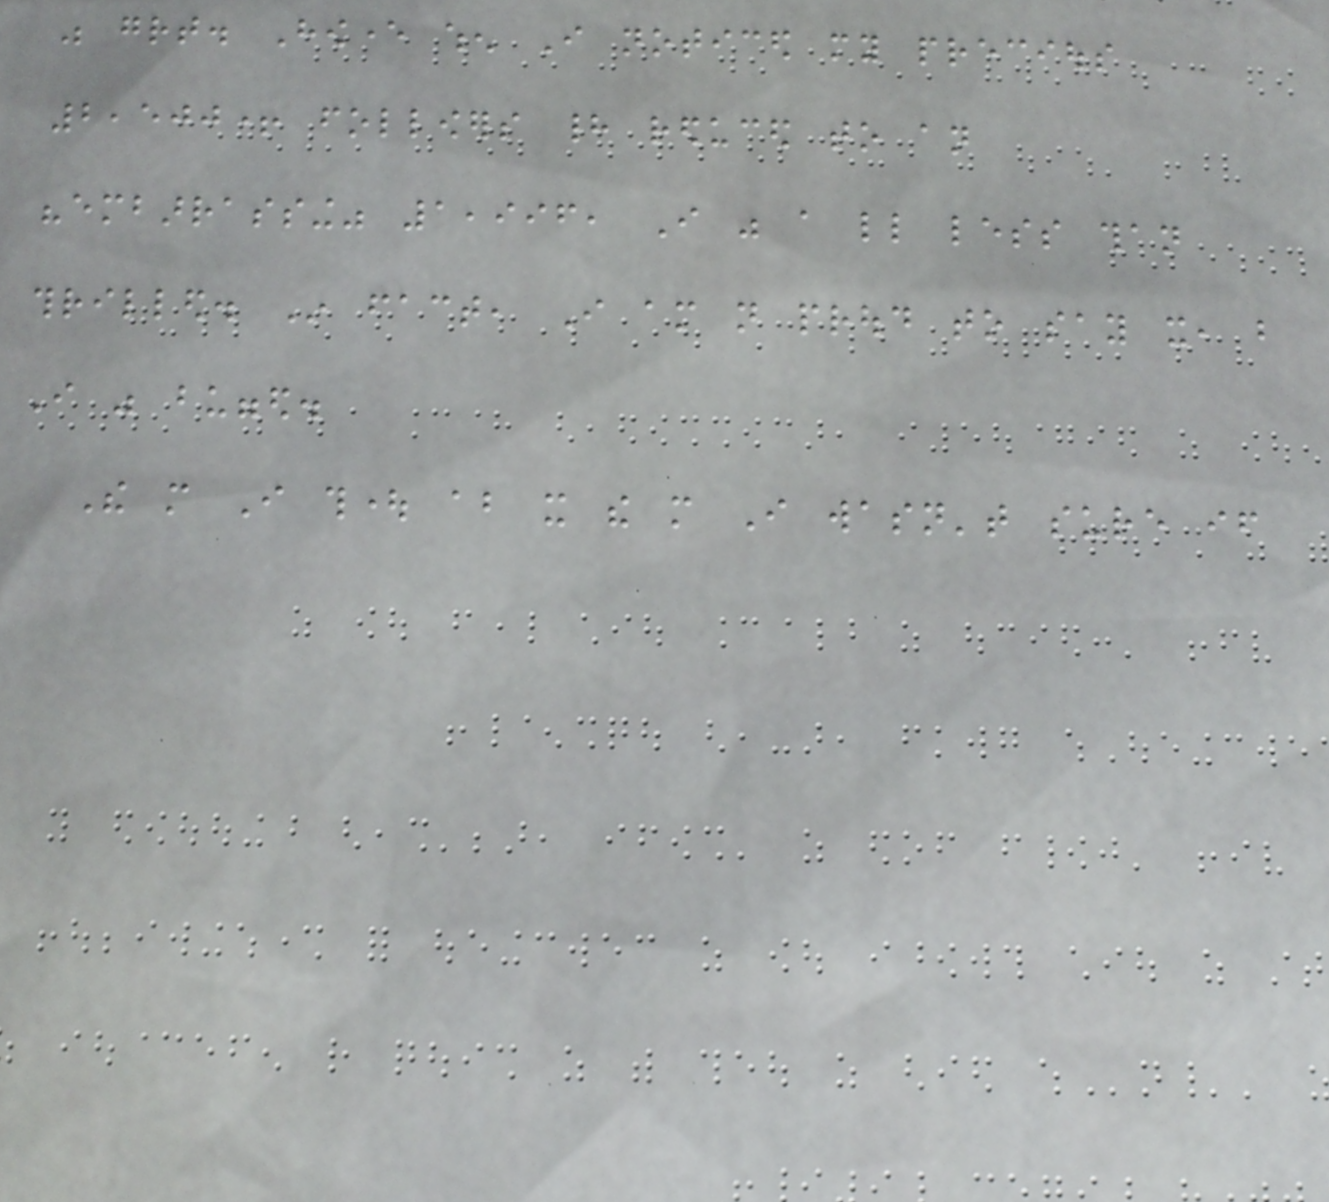was great. However when I noticed my precious
2,500+ followers had reduced to an
"embarrassing" 1,996, I was a little less than
thrilled. In fact, I am not proud to say it, but
I was bugged.
The more I thought about it the more I wasn't sure if
